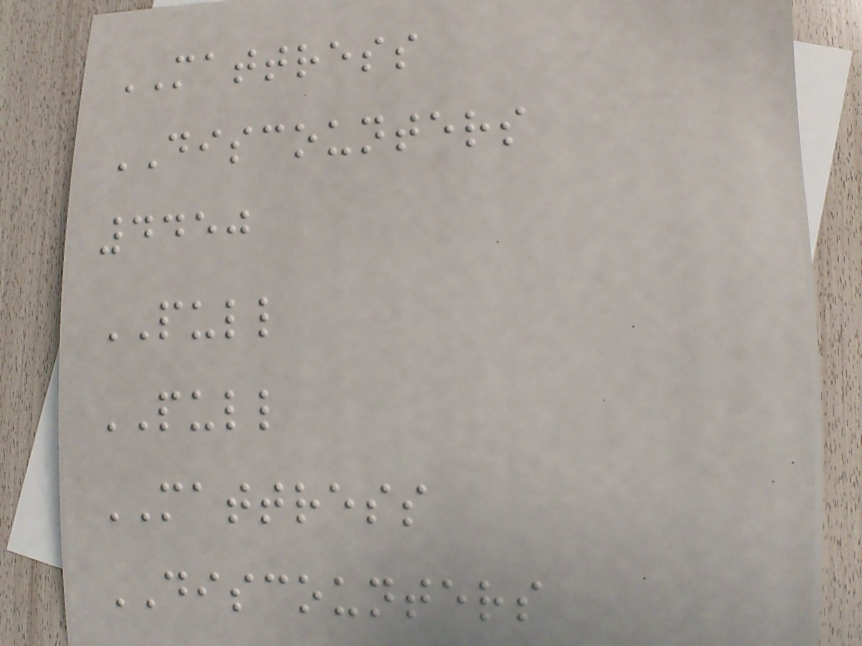MATTRESS
DISCOUNTERS
4450
PULL
PULL
MATTRESS
DISCOUNTERS
